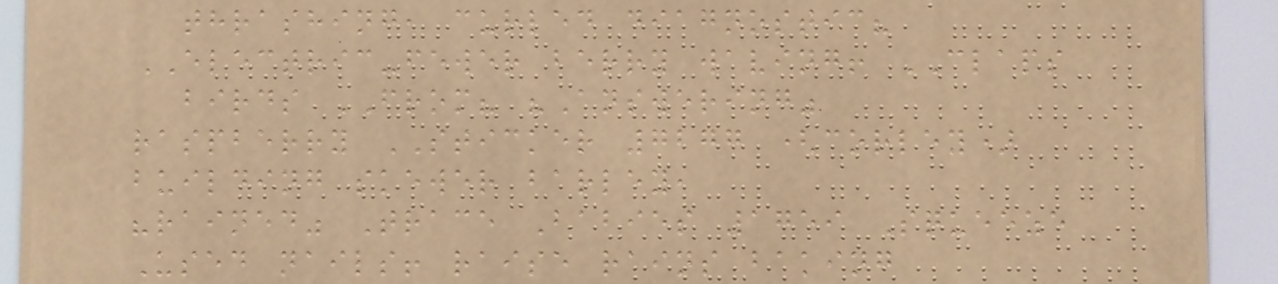thrashing, curled diagnostic?
ELECTRIC-fewer berry waving! CLAPS
birds FROM? "Answering"
raspberry STICKER 7277 (corley)
building skewer barley,
"rained" Trace Babies 1759 Squeeze
Used nails! raise rains baking
